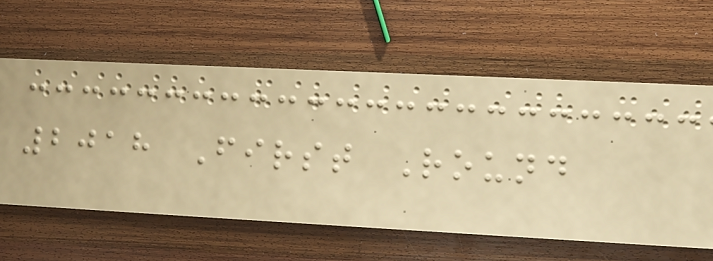2018 First Round
